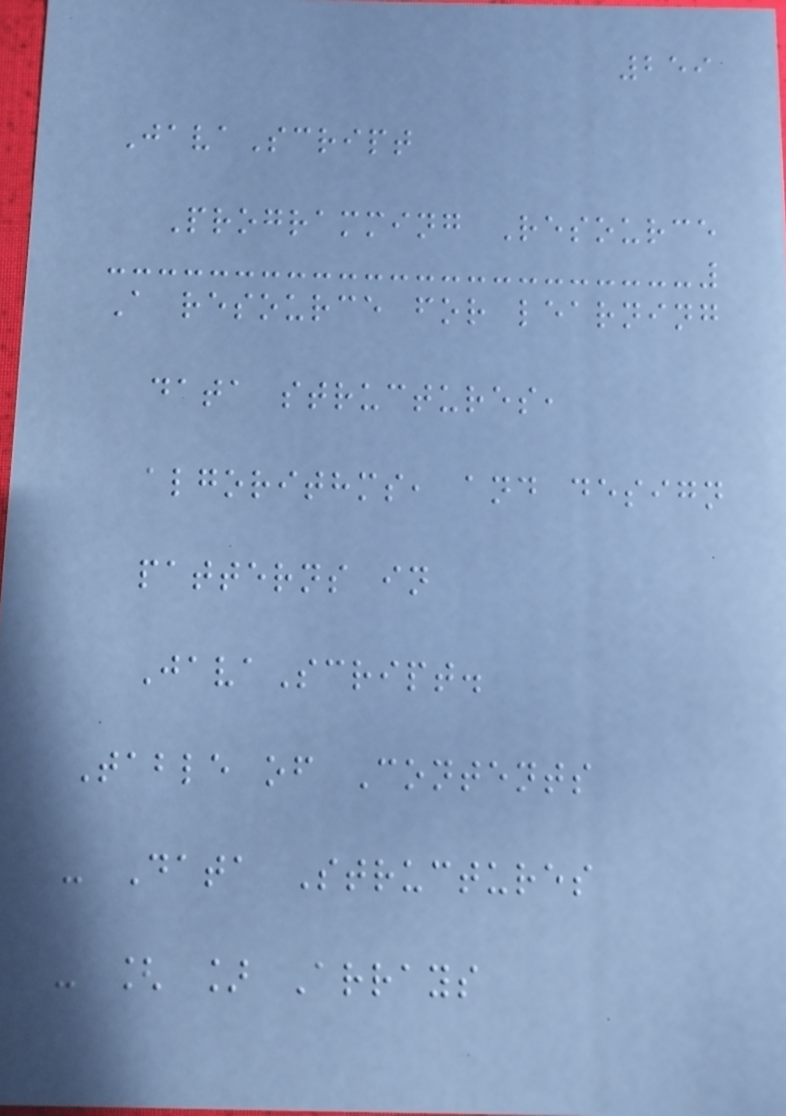259
JavaScript
Programming Resource
A resource for learning
data structures,
algorithms, and design
patterns in
JavaScript.
Table of Contents
- Data Structures
- [ ] Arrays
